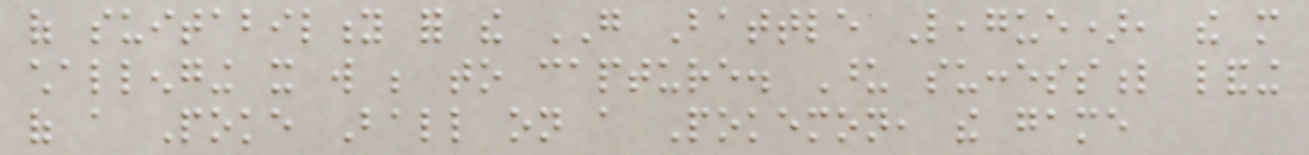of suitability for the GO Battle League), the more
challenging it will be to capture. Upon successful landing
of a Poke Ball on a Pokemon, the game
